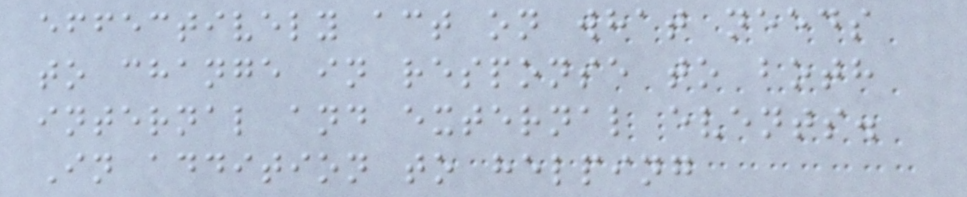effectively act on what needs
to change in response to both
internal and external events.
In addition to helping
